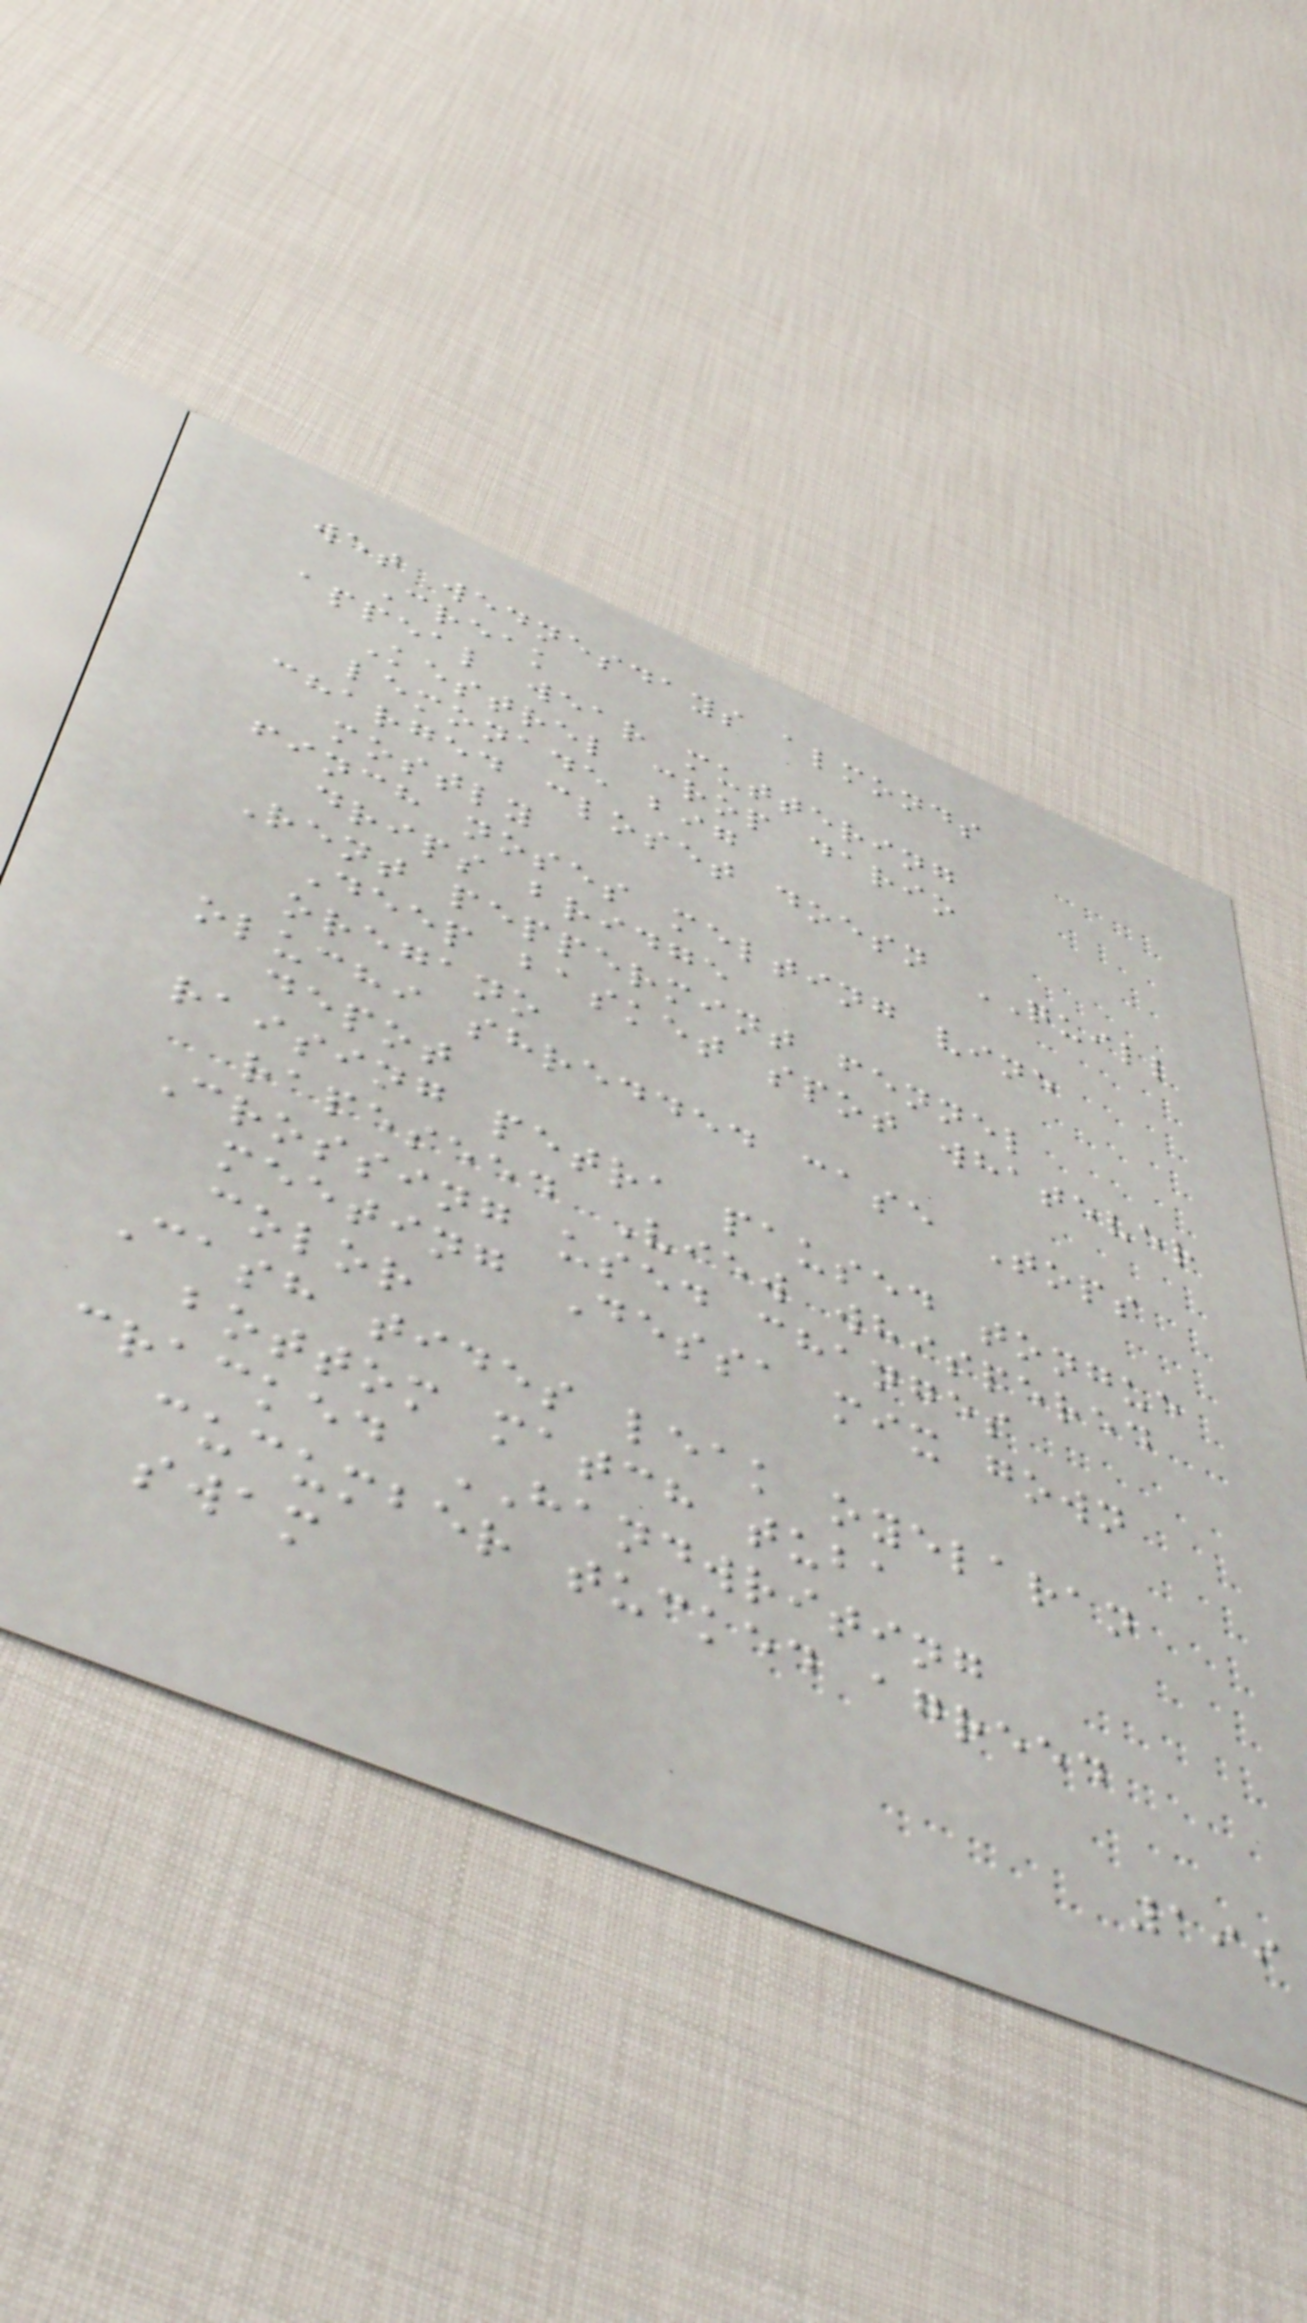wet wednesdays almonds
Creak
appeal wear muttering
Kestrel crop dario
lemonade big
charged closet doesn QUILL
mostly
finch noses melting vine
drips bridge
Rent peppermint fennel
Deep basket spot whatever
oregano
oluchi shredded case Tops
depot
raising petra paused tongue
rapeseed View whispered
Crossing used changes
meeting Dessa mix gown
color
Cash tides leak oyelaran
bottom match tuba
cracked HANDWRITING
cucumber tucked agreed
swam
199
